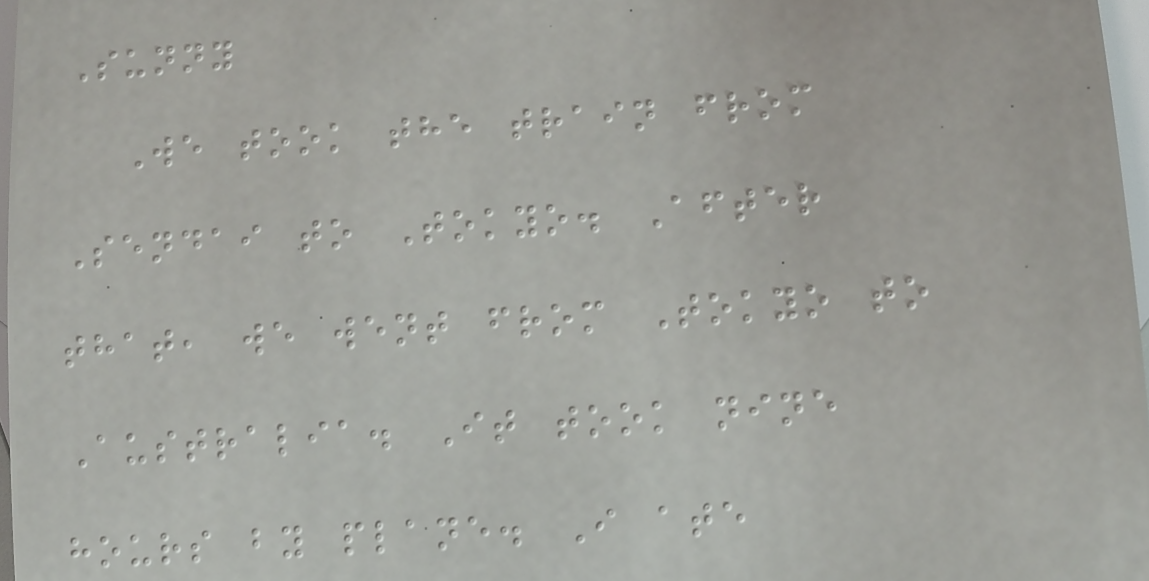Sunny
We took the train from
Sendai to Tokyo. After
that, we went from Tokyo to
Australia. It took nine
hours by plane. I ate
